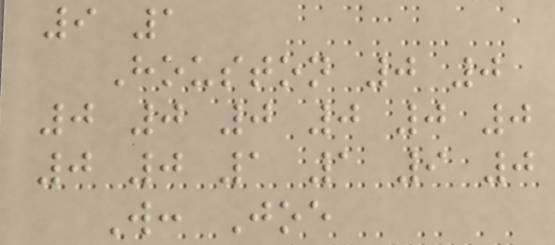9 1
Houston 0 0
0 0 0 0 0 0
0 0 1 1 9 0
W: Joe
